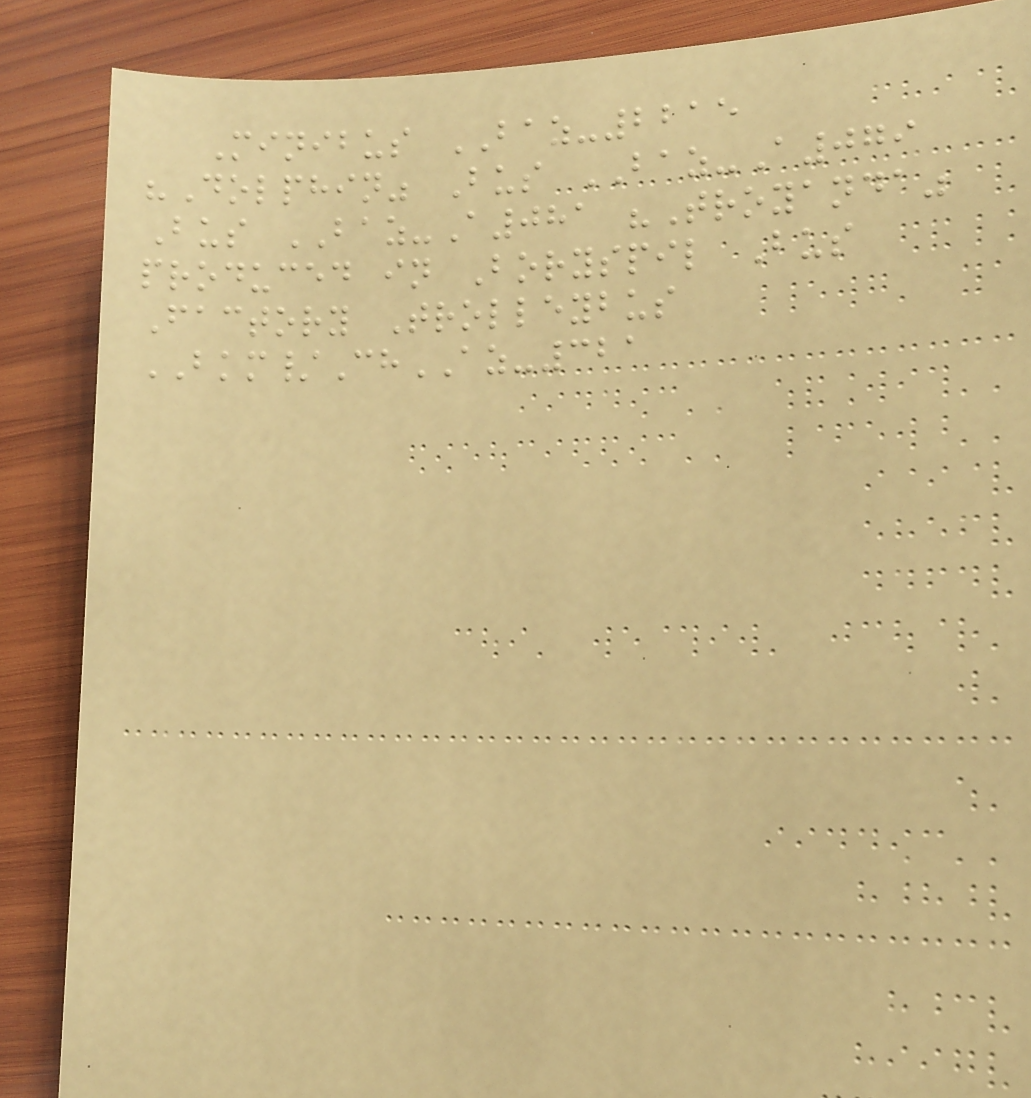Minibus BAZ-2215
"Dolphin" Bus BAZ-A079
Bus BAZ-A081 "Troyanda"
produced in Boryspil Bus
Factory Trolleybus
BKM/ChAZ-321
